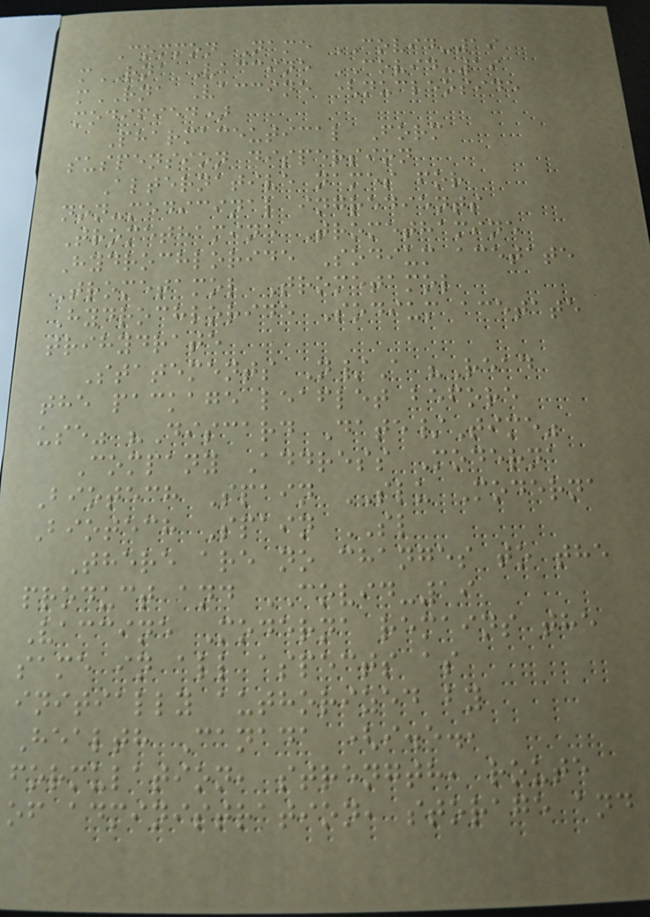Common Name COVID-19
mRNA Vaccine COVID-19
mRNA Vaccine (nucleoside
modified)
Pharmaceutical Form
suspension dispersion
Alternative names for
non-medicinal ingredients
Tromethamine Tromethamine
Hydrochloride Sodium acetate
Trometamol Trometamol
Hydrochloride Sodium acetate
trihydrate
Statements N/A "Read
the package leaflet before
use" "Discard Date/Time"
Company Address Moderna
Biotech Spain SLU Moderna
Biotech Spain SL
There are no changes to the
product and COVID-19
Vaccine Moderna remains the
same in all aspects as
initially authorized by
Health Canada (i.e.,
formulation, strength, route
of administration, storage and
